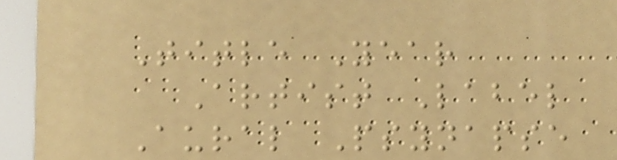Title Year
Artist Label
Aural Psynapse
